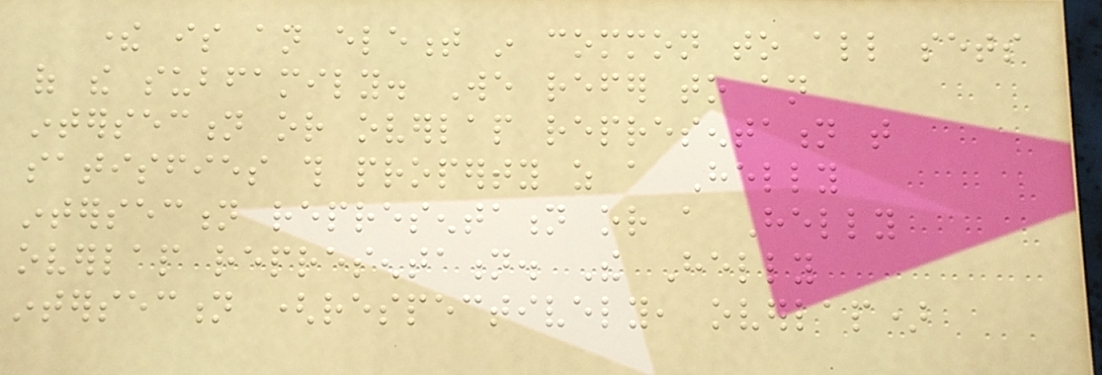there is an element in common to all sets
of the subfamily. We refer to an
intersection or overlap representation that
satisfies this property as a Helly
intersection representation or a Helly
overlap representation. The Helly
intersection (respectively, overlap)
